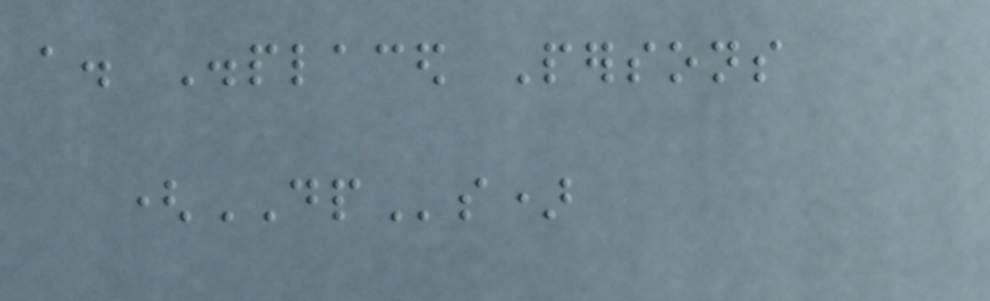a. Displaced Persons
(DPs)
